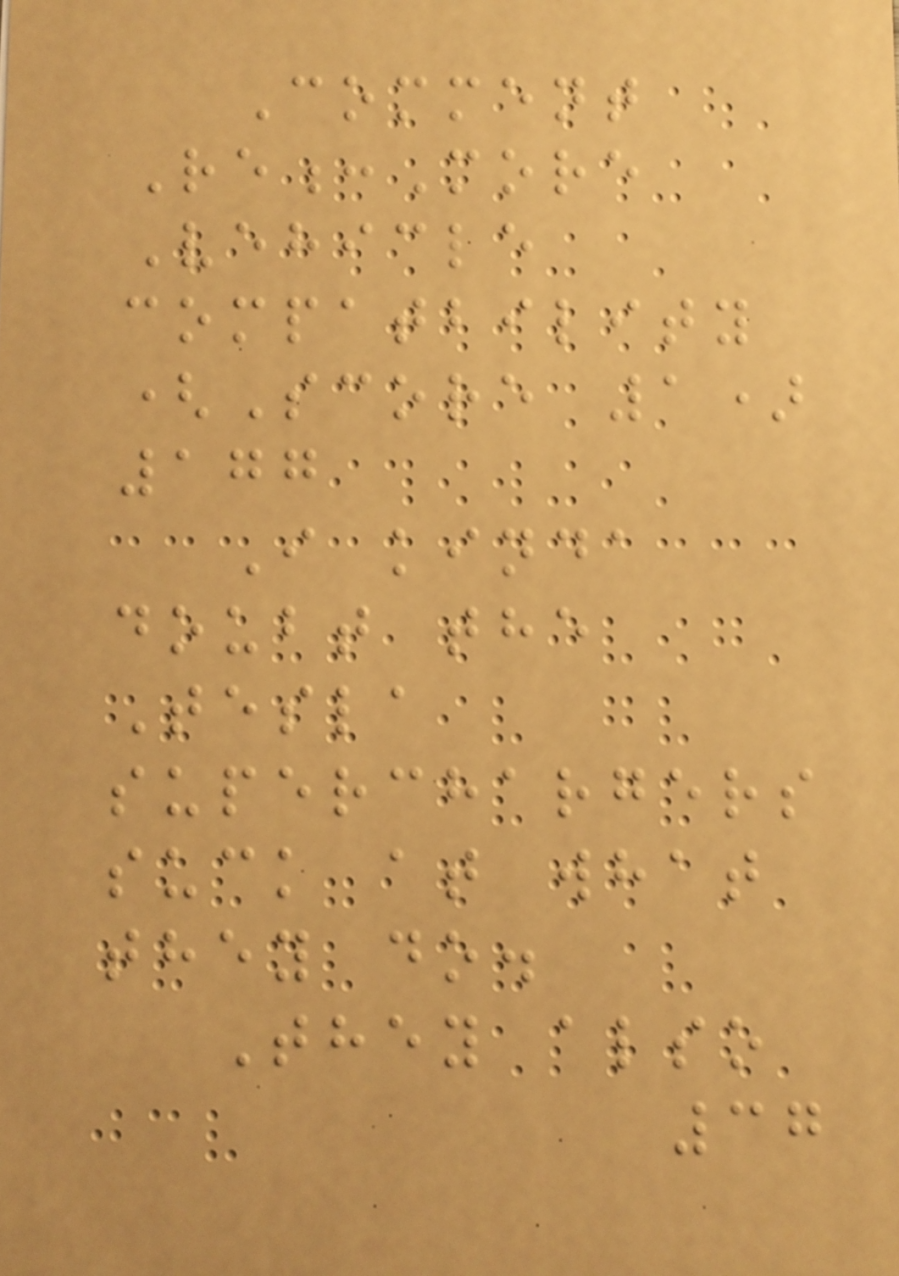Comment
Re:More
Vehicle
compatbility
(Score 1)
177
I kinda
doubt the
Tesla
superchargers
suck at what
they do.
They also
37
